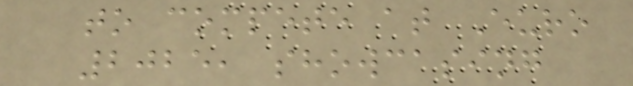to compete at Euro
2025, showcasing
